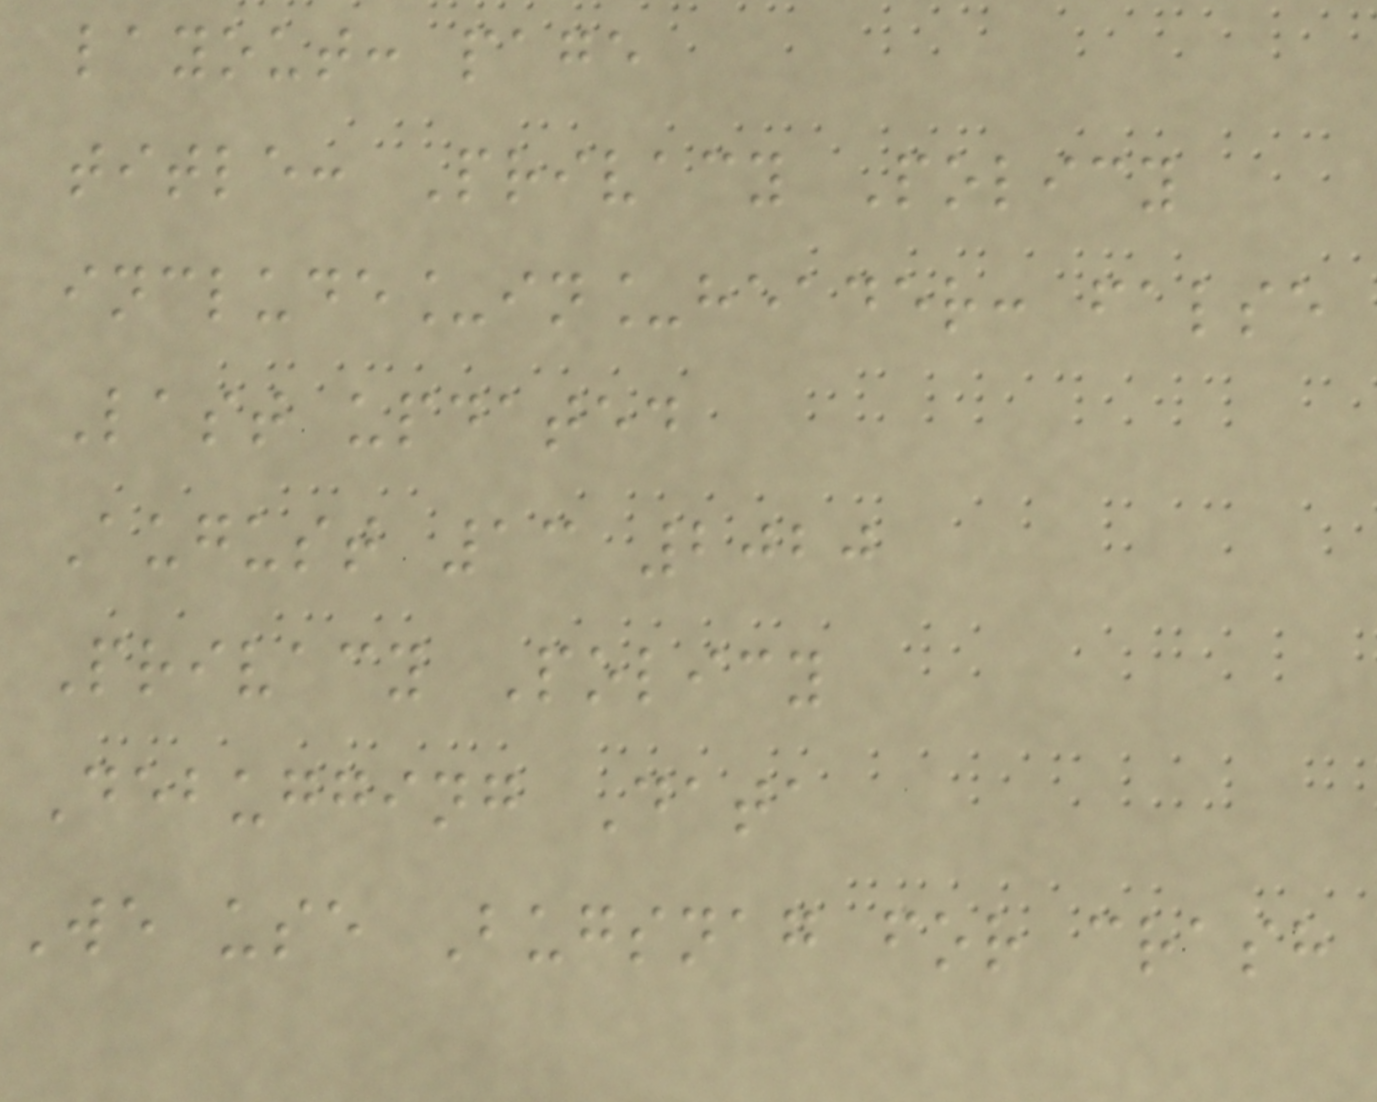layout: page
title: Privacy Policy
include_in_header: false
Last updated
August 13 2020
Privacy Policy
Debugging Data
We use Bugsnag for crash
